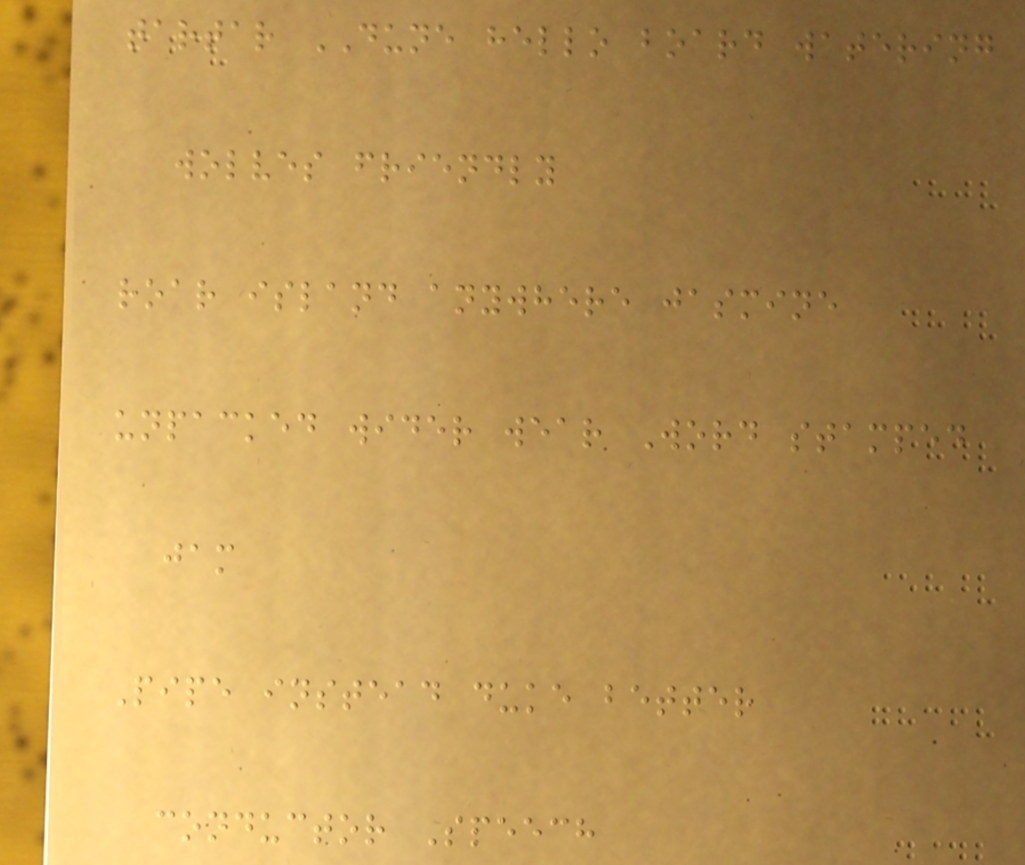tartar DUNE hello board watering
wolves friendly
roar island anywhere jasmine
unpacked wider wear Word stamped
jam
Pipe instead duke better
conductor Speech
